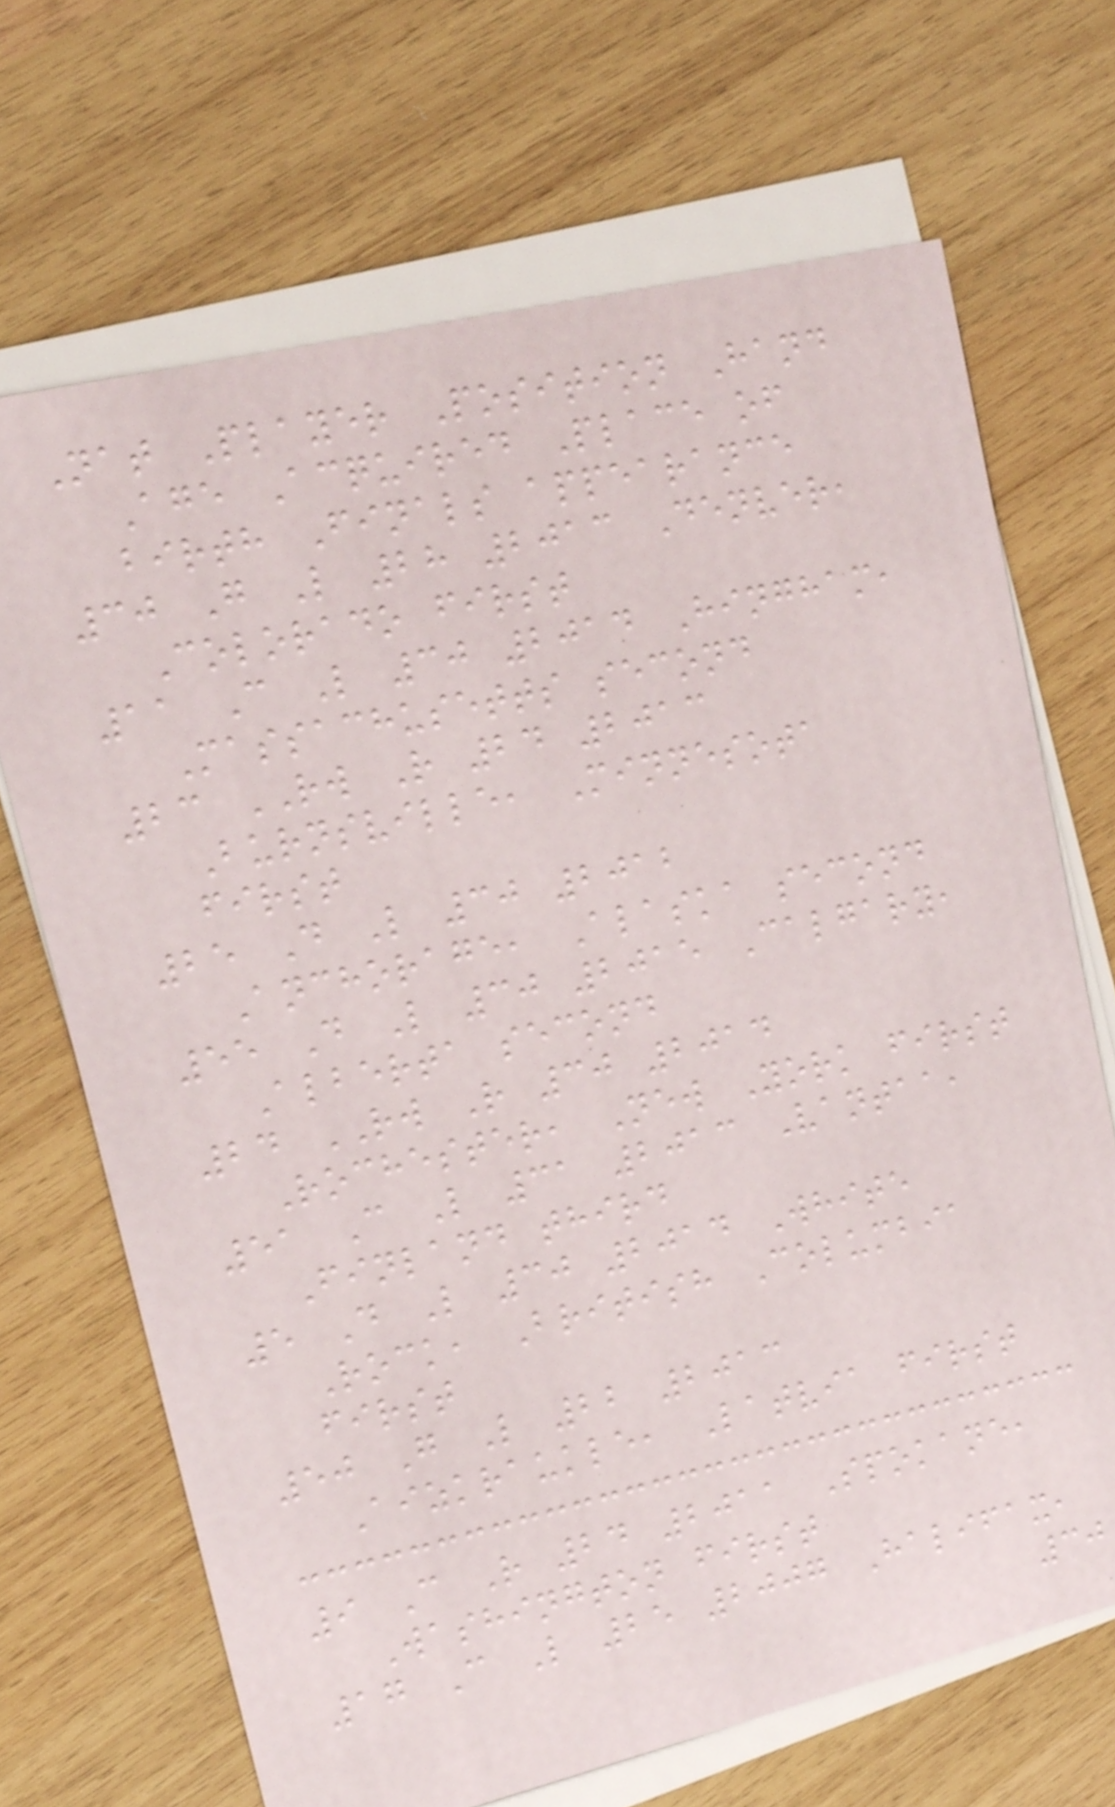Nat Player Position Hand
Age Acquired Place of
birth Finals appearance
30 G L 28 2013 Denver,
Colorado first
11 C L 30 2014 Hingham,
Massachusetts second
23 RW R 24 2013
Burnsville, Minnesota
first
25 D L 30 2012
Anchorage, Alaska second
55 D L 30 2015 Calgary,
Alberta second
24 RW R 30 2014
Rochester, New York first
51 C L 31 2013 Vantaa,
Finland third
5 D L 30 2014 White
Rock, British Columbia
first
50 G L 22 2013
Aizkraukle, Latvia first
9 C R 24 2011 Spokane,
Washington first
17 C L 25 2007 Halifax,
30
